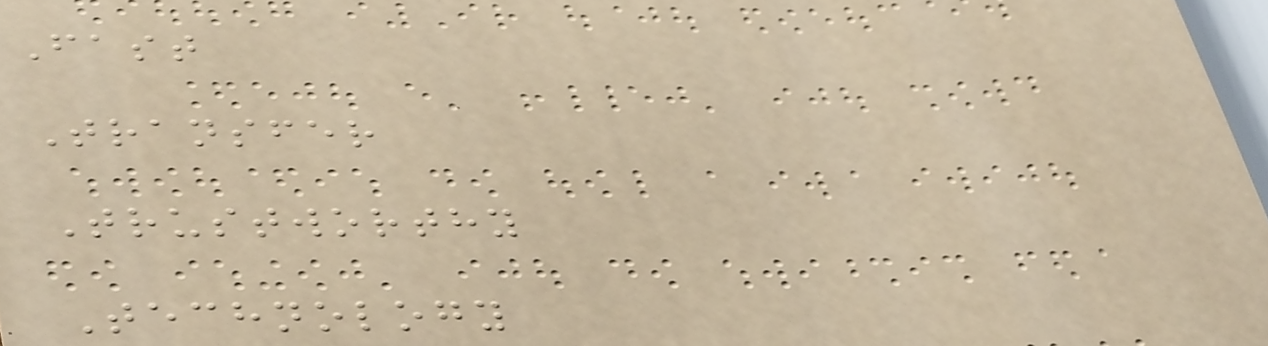Fast
Transfer
Trustworthy
Technology
